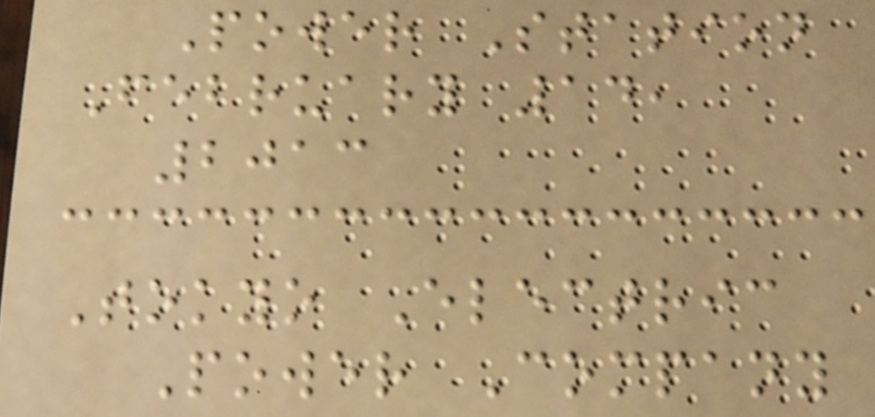Power Station
February 14,
2013
Tokyo Electric
Power Company
